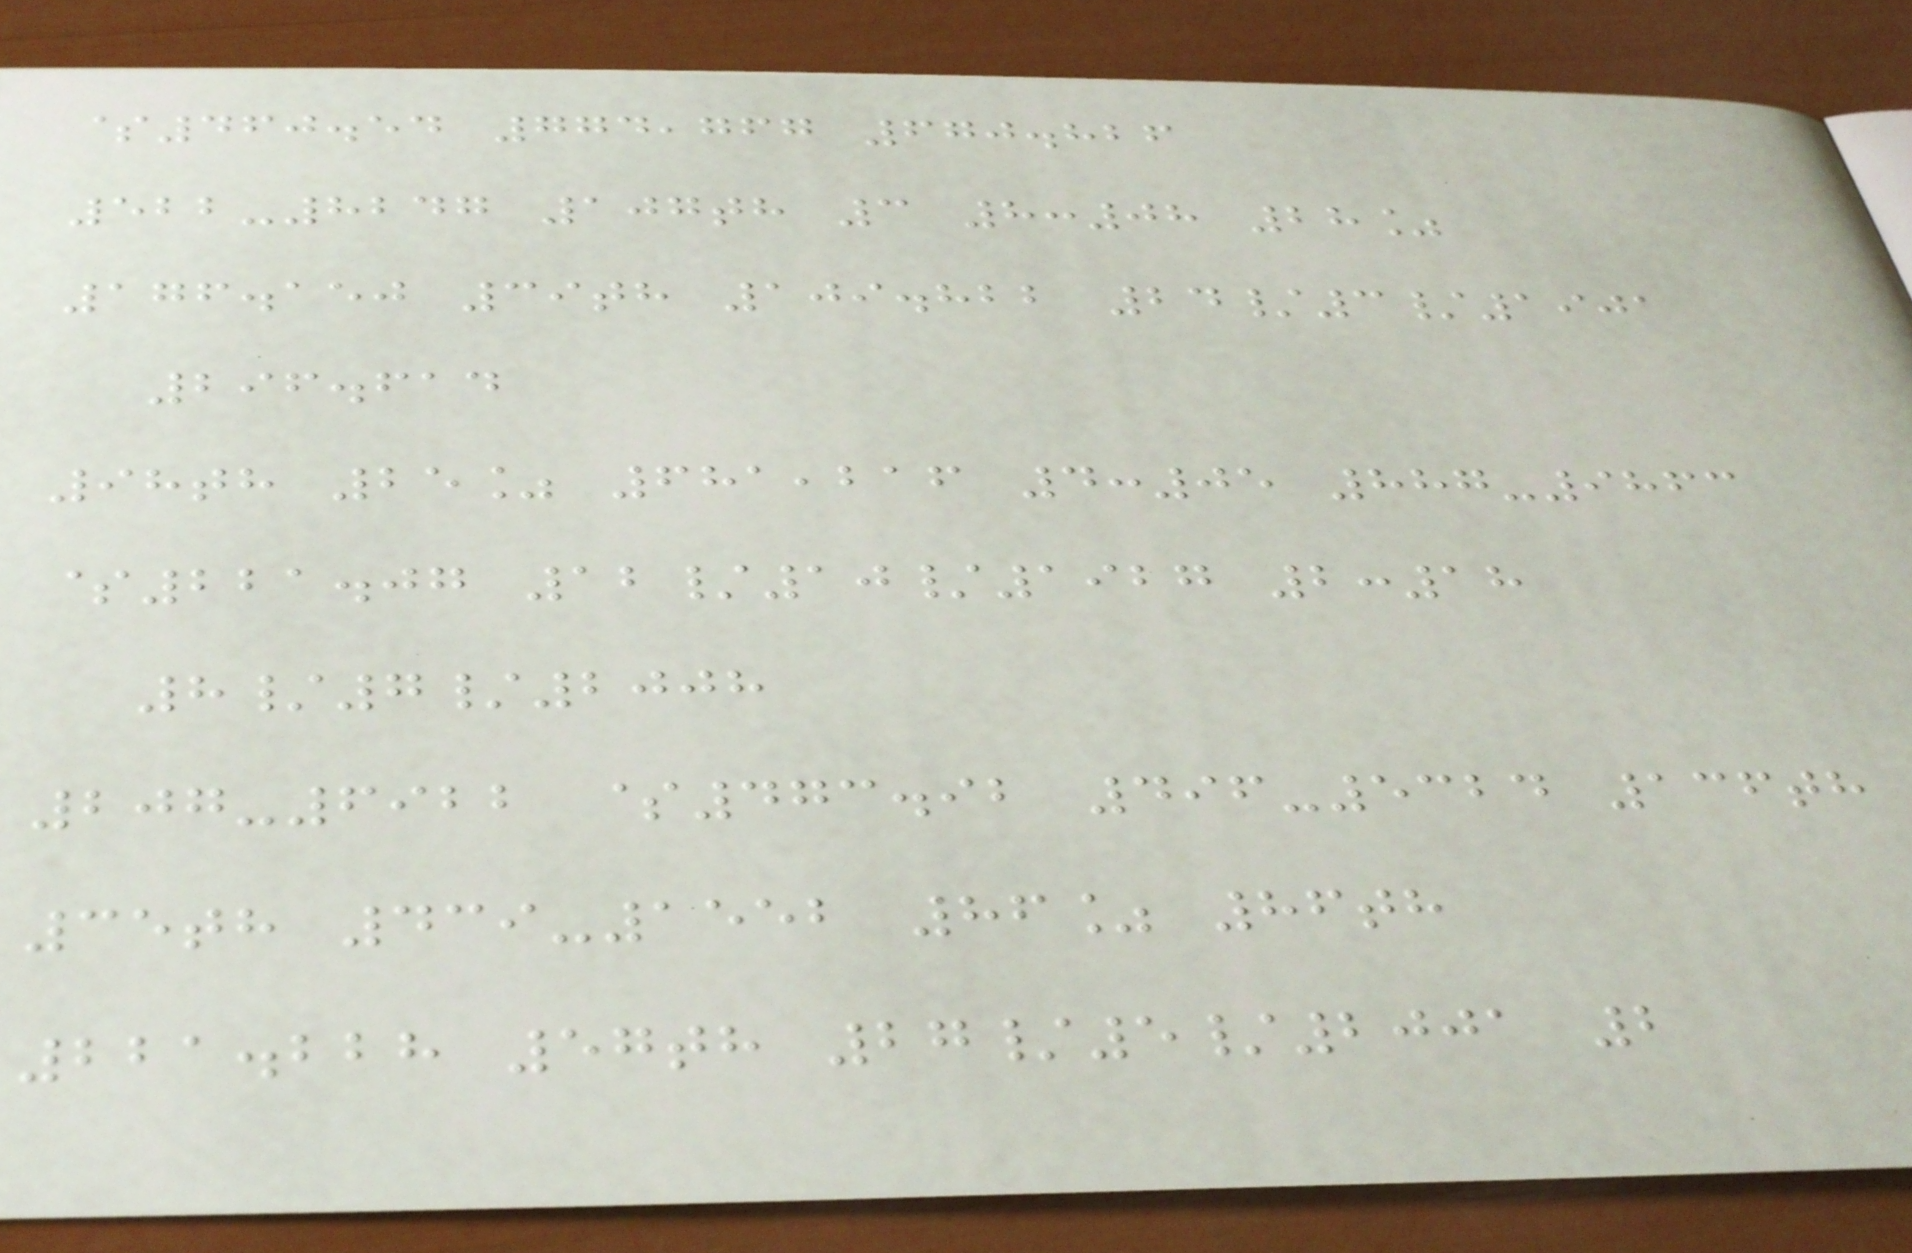$460.54 774,767 670.826
522-8247 107th 3 8:08 28%
176.150 39th 109.822 24/3/1901
296.614
98th 25% 681,216 4:05 887-9863
$221.07 12/10/1927 2:18
8/7/2008
207-6922 $473.92 496-5324 136th
35th 439-1552 86% 86th
221.228 57th 27/5/2001 2
